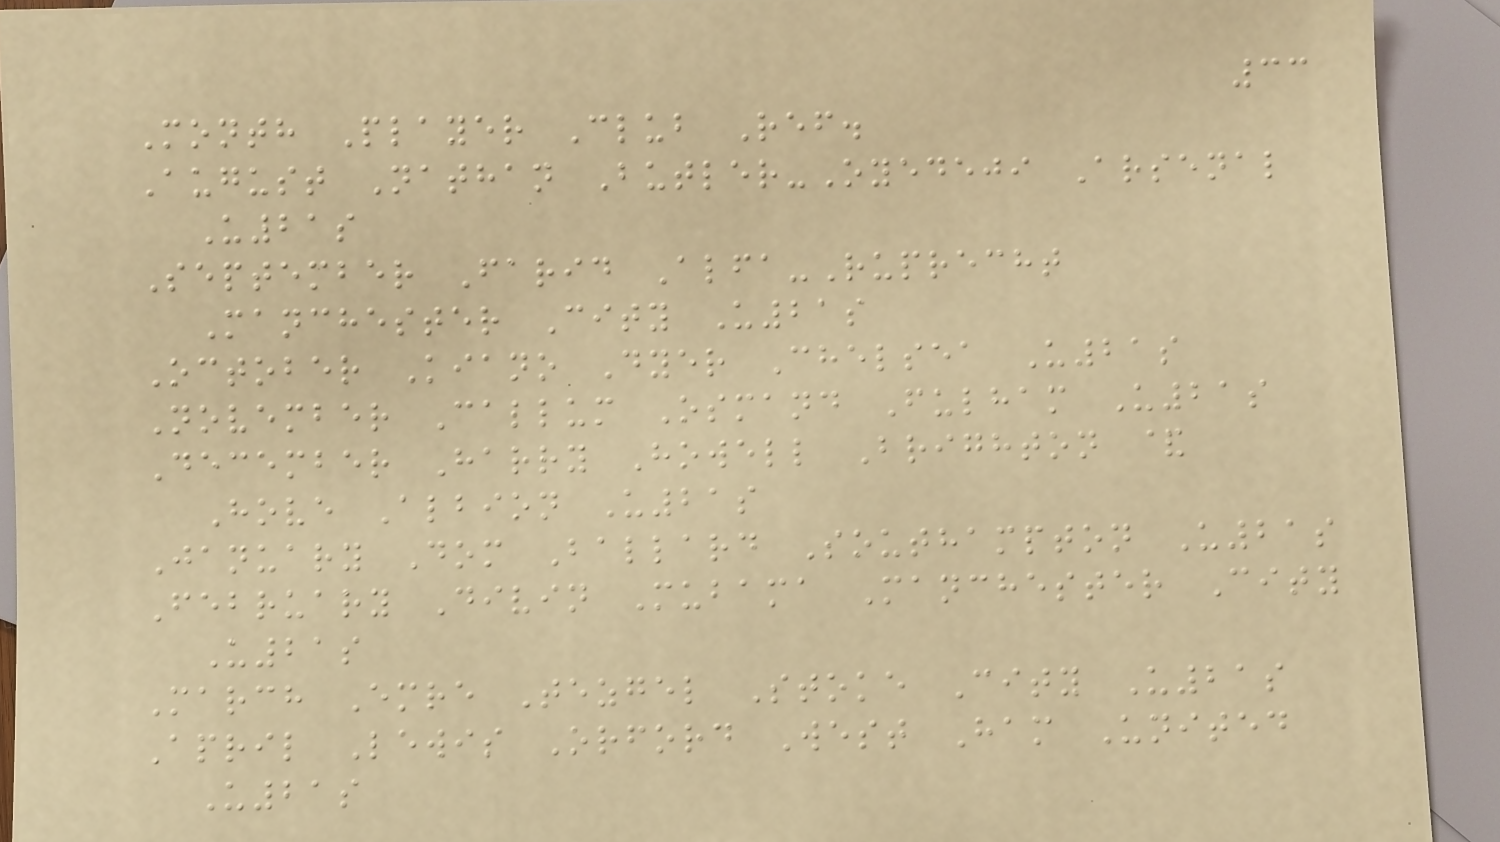33
Month Player Club Ref.
August Nathan Butler-Oyedeji Arsenal
U21s
September Farid Alfa-Ruprecht
Manchester City U21s
October Kiano Dyer Chelsea U21s
November Callum Osmand Fulham U21s
December Harry Howell Brighton &
Hove Albion U21s
January Dom Ballard Southampton U21s
February Divin Mubama Manchester City
U21s
March Emre Tezgel Stoke City U21s
April Lewis Orford West Ham United
U21s
